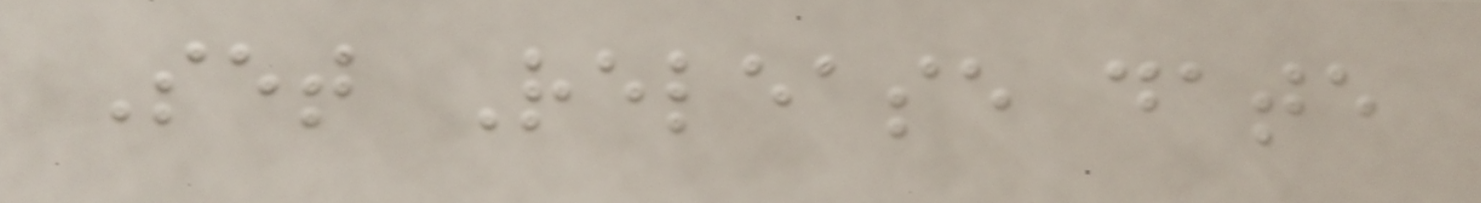Set Release date
